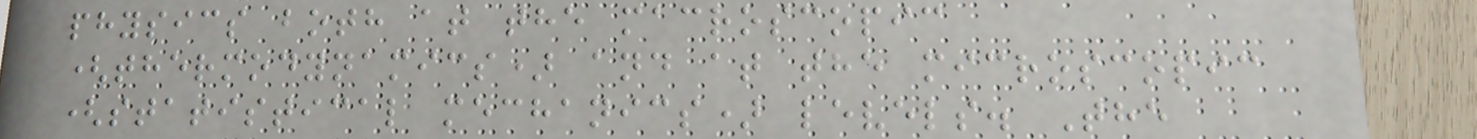physics both at the macroscopic
(thermodynamics) and at the microscopic
(statistical mechanics) levels. The
